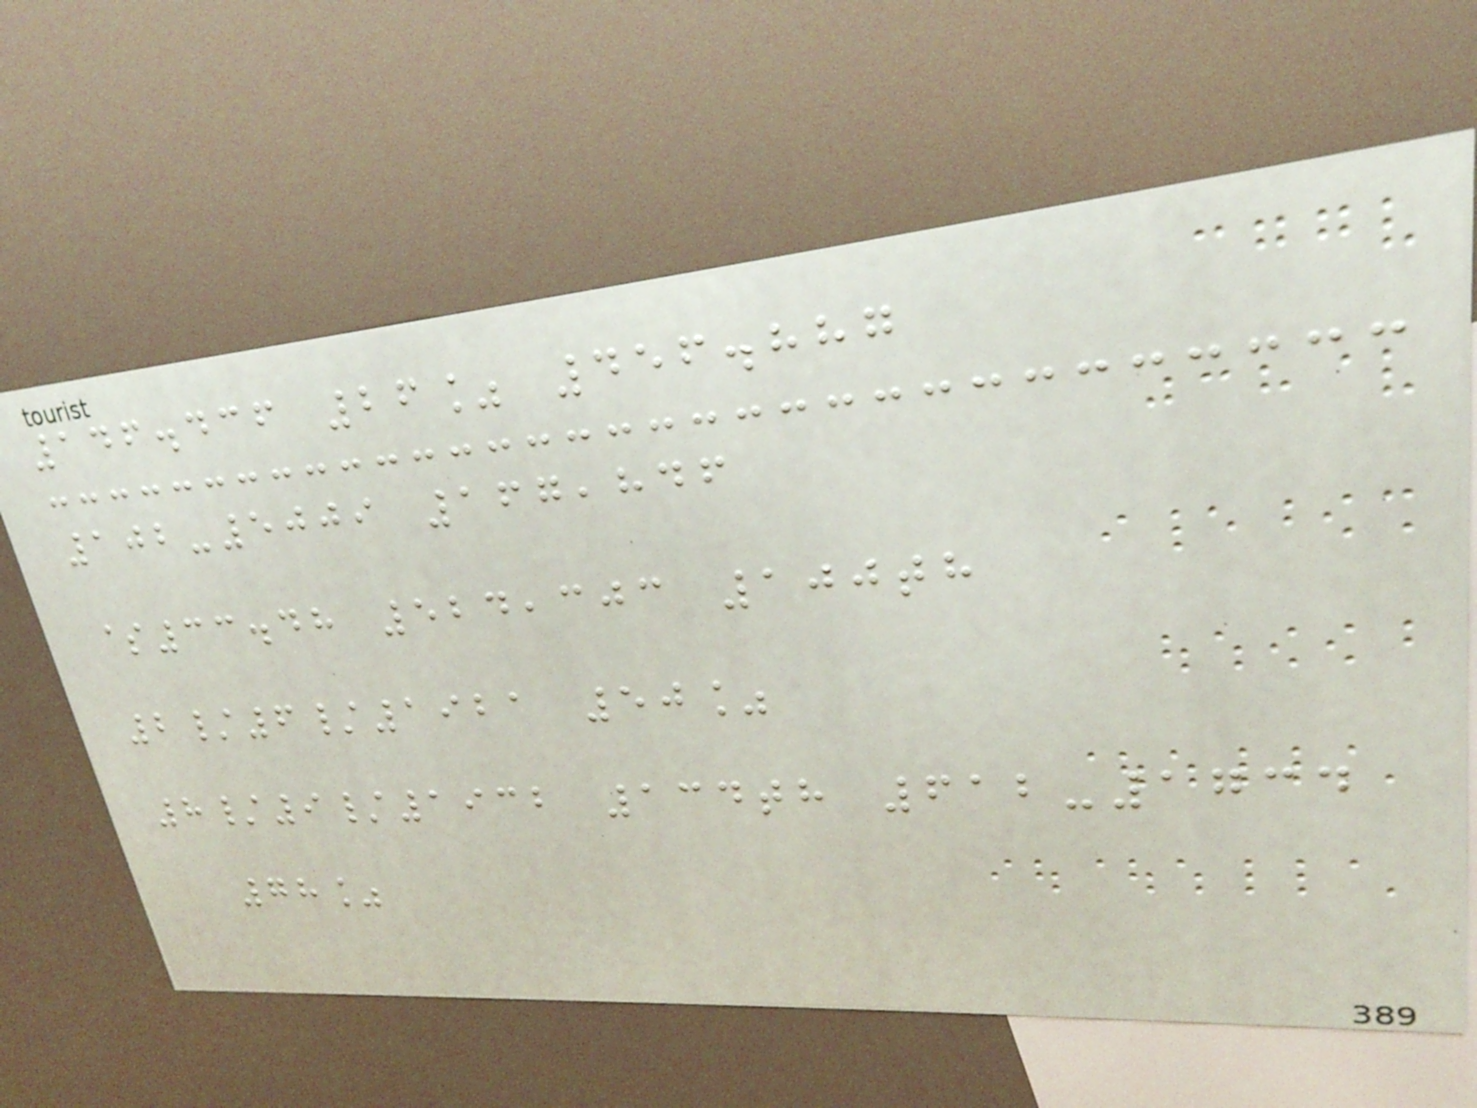146.436 26% 456.887
102-5009 167,846
$33.48 524,303 100th
2/6/1921 50%
8/9/1932 134th 612-1734
78%
